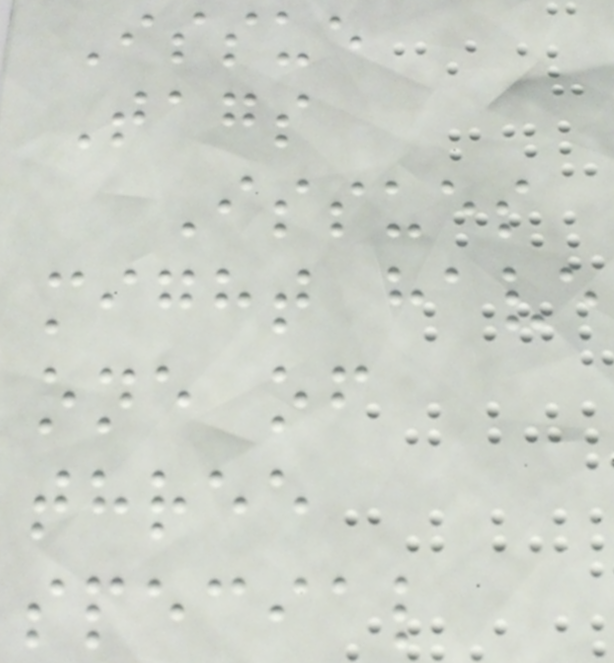Issue
Tags
Issues
might have
one of
three
special
